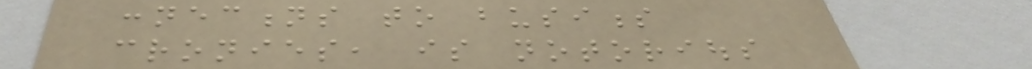connections to business
cronies, is notorious
